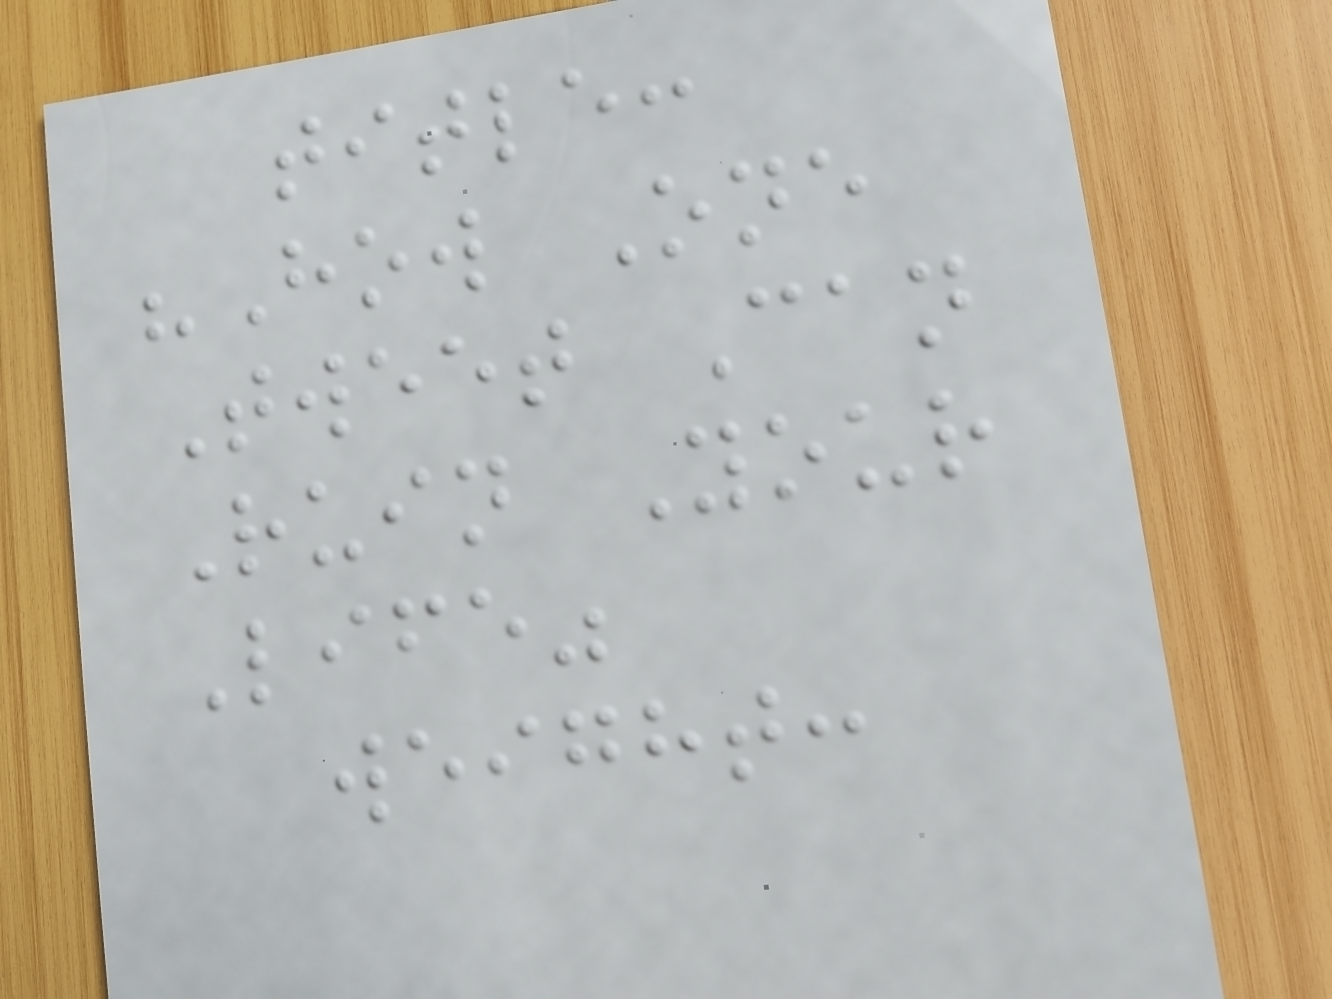title:
"How One
Tweet Can
Ruin Your
Life"
weight:
